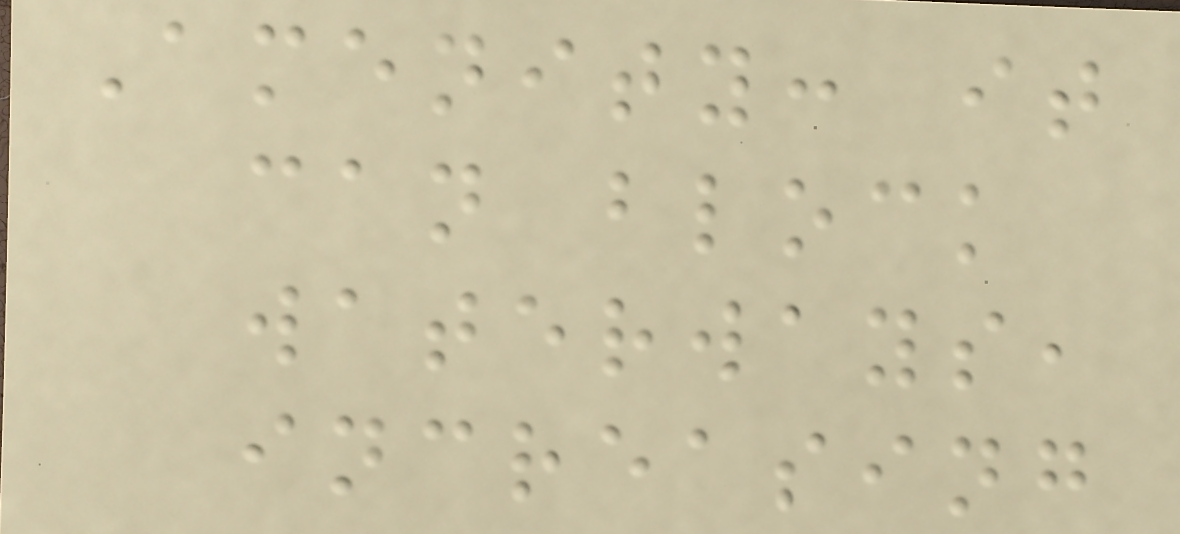Amenity: it
can block
waterways,
increasing
